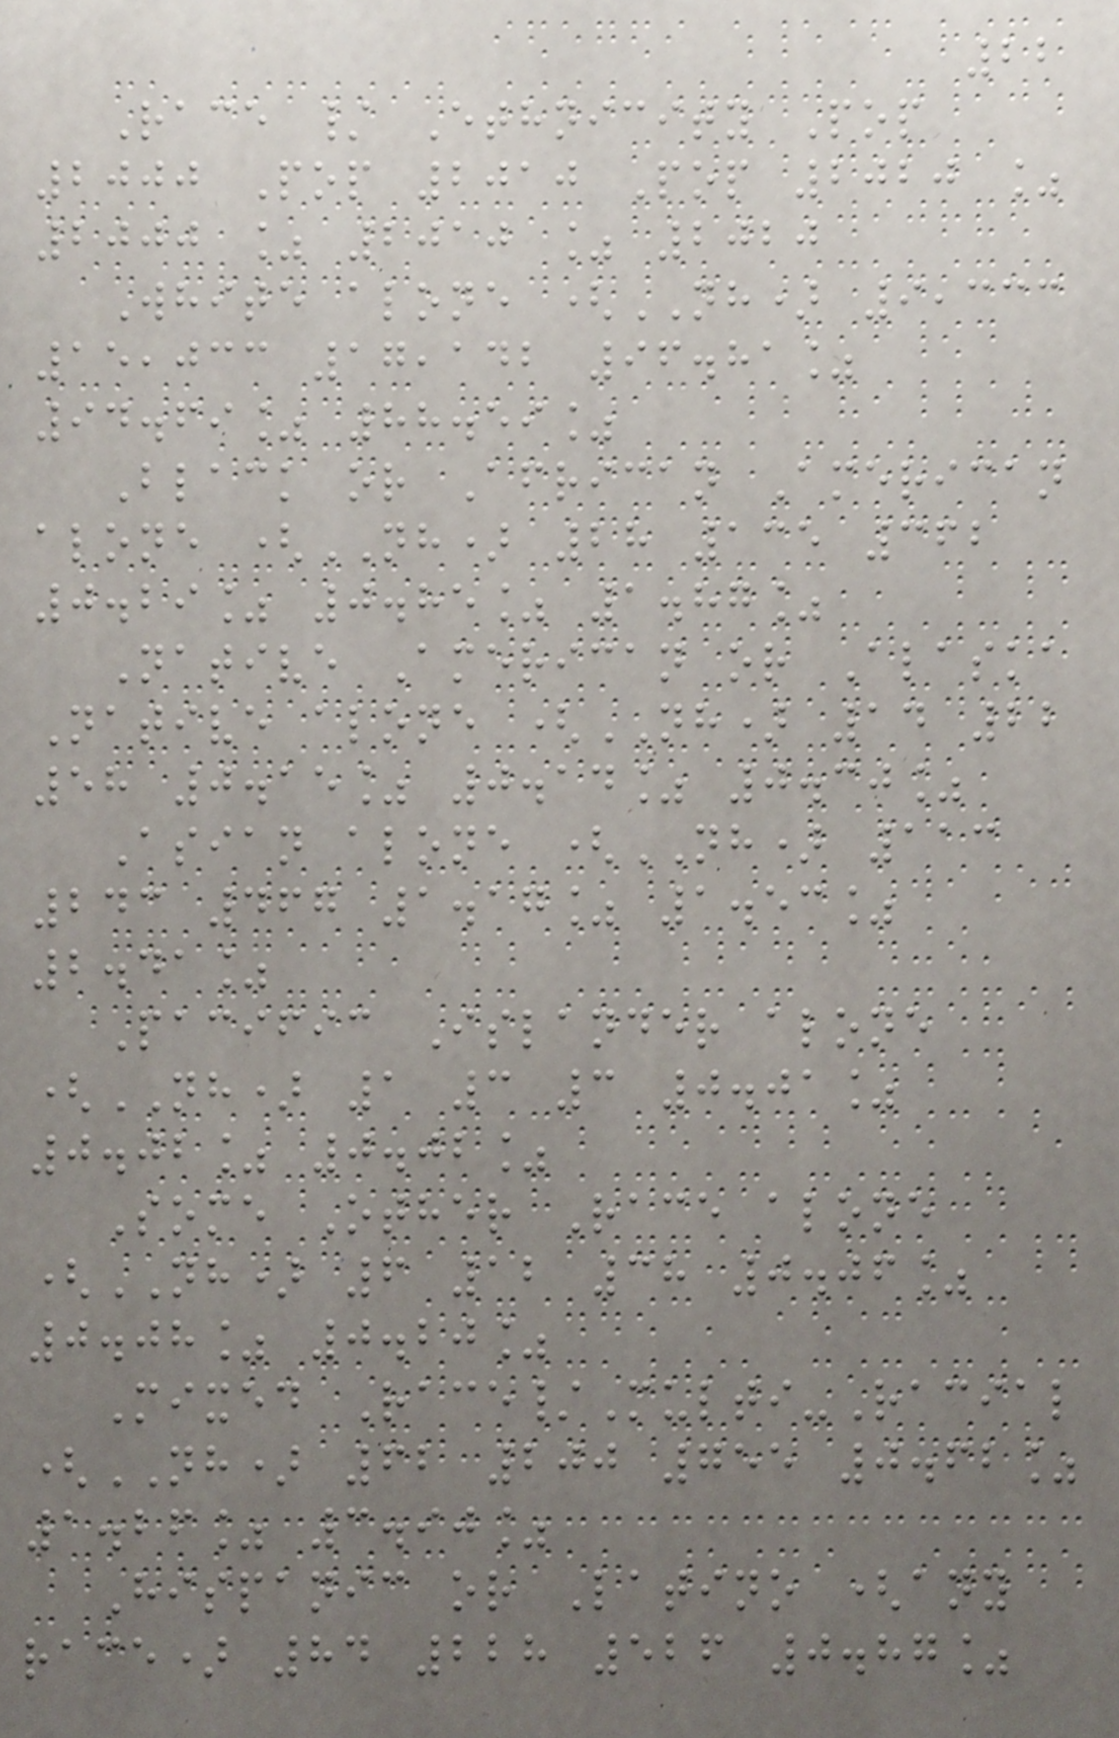22
Race / Ethnicity Pop
2000 Pop 2010 Pop 2020 %
2000 % 2010 % 2020
White alone (NH) 9,333
15,033 17,142 96.81%
94.69% 88.59%
Black or African American
alone (NH) 28 135 362
0.29% 0.85% 1.87%
Native American or Alaska
Native alone (NH) 14 22
58 0.15% 0.14% 0.30%
Asian alone (NH) 113
243 467 1.17% 1.53%
2.41%
Pacific Islander alone
(NH) 1 3 3 0.01%
0.02% 0.02%
Some Other Race alone
(NH) 6 12 38 0.06%
0.08% 0.20%
Mixed Race/Multi-Racial
(NH) 62 200 755 0.62%
1.26% 3.90%
Hispanic or Latino (any
race) 84 228 526 0.87%
